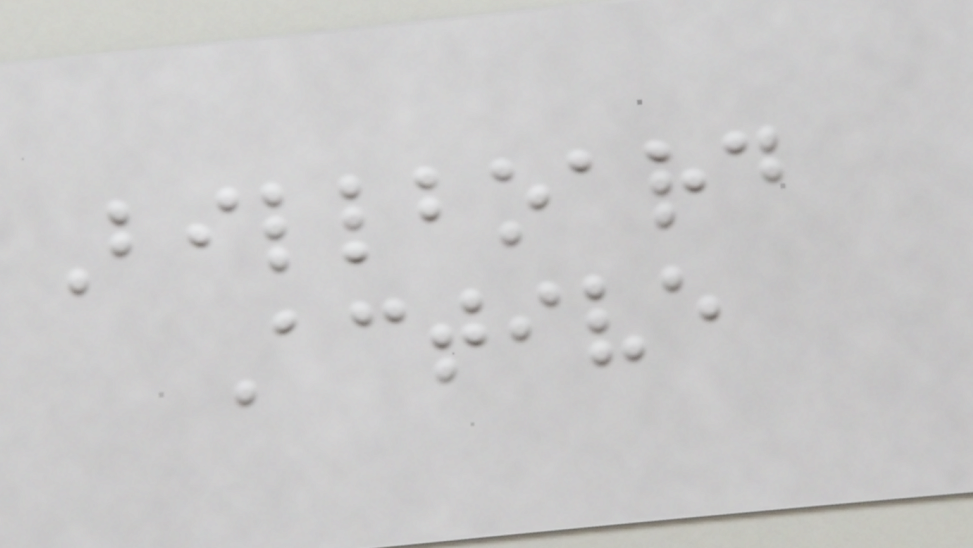Billboard
Active
